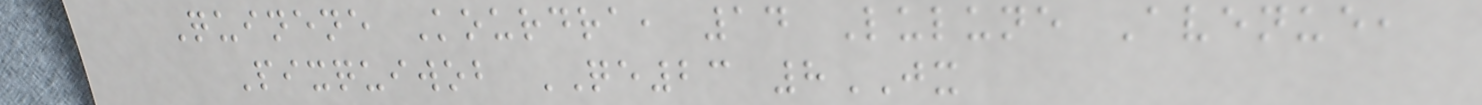Quinene Kourdra, 14 Lulune Avenue,
Pixquiwob QE23 8JX
